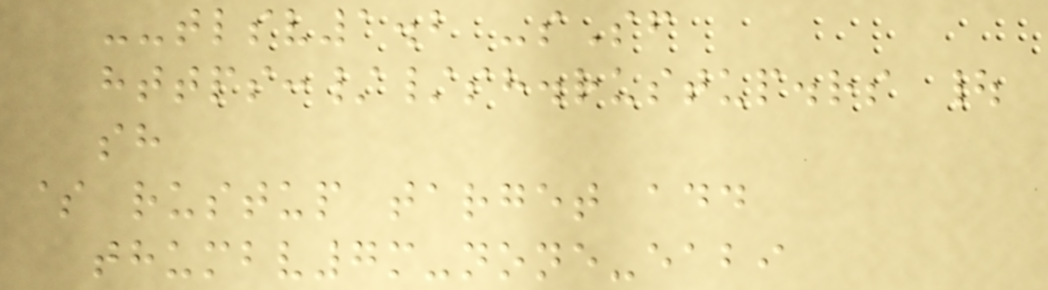--tlsv1.2 -sSf
https://sh.rustup.rs |
sh
$ rustup target add
thumbv7m-none-eabi
